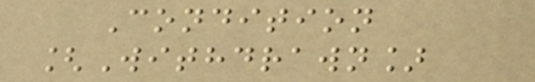Condition
[Withdrawn]
